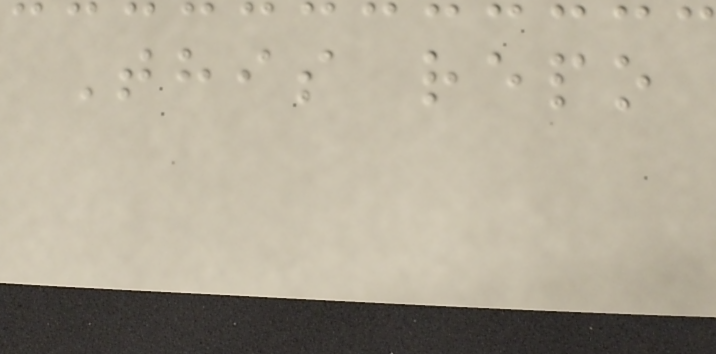This repo
